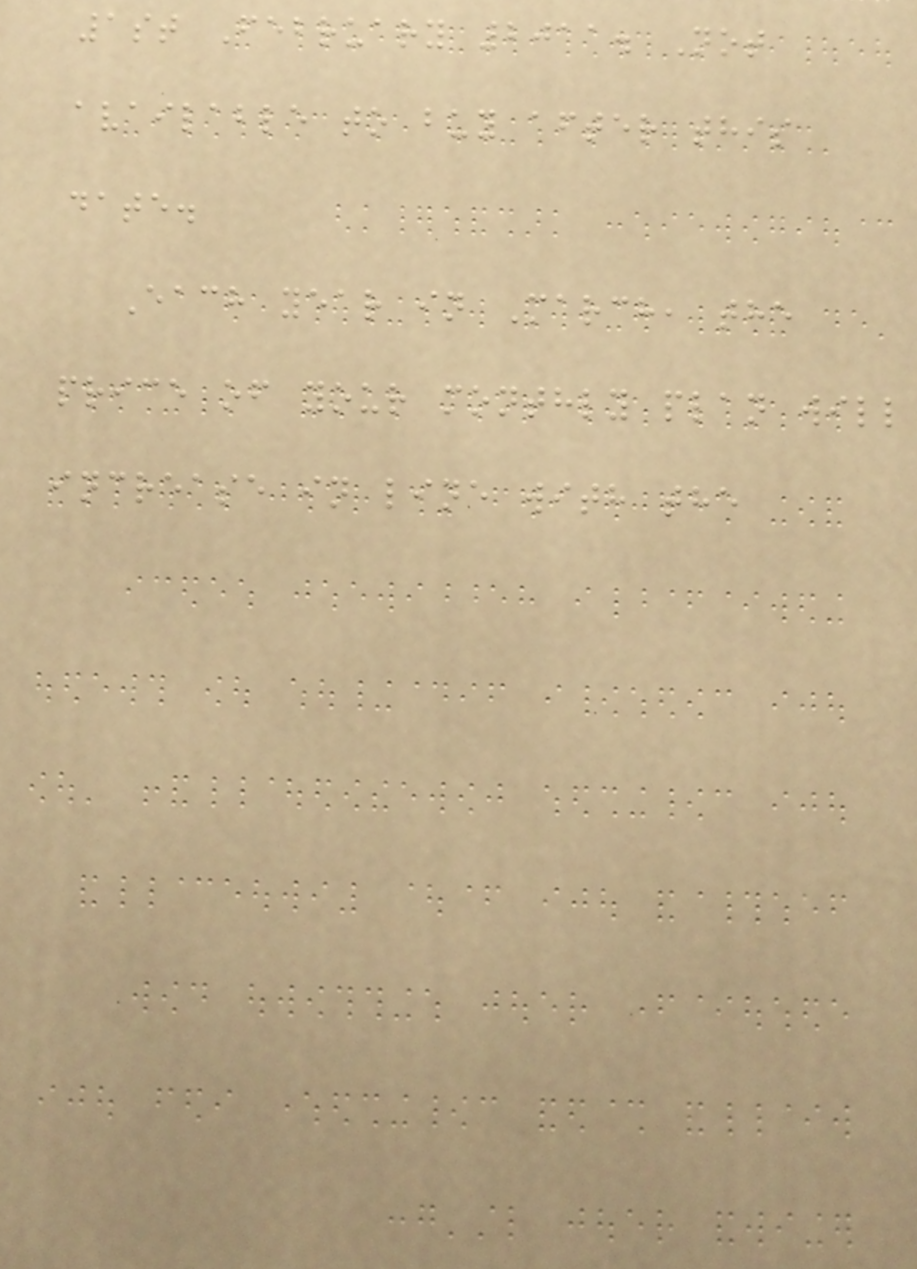1st February 2011. Not
available to buy after this
date.
Each year in March, the
price of your monthly plan will
increase in line with the
